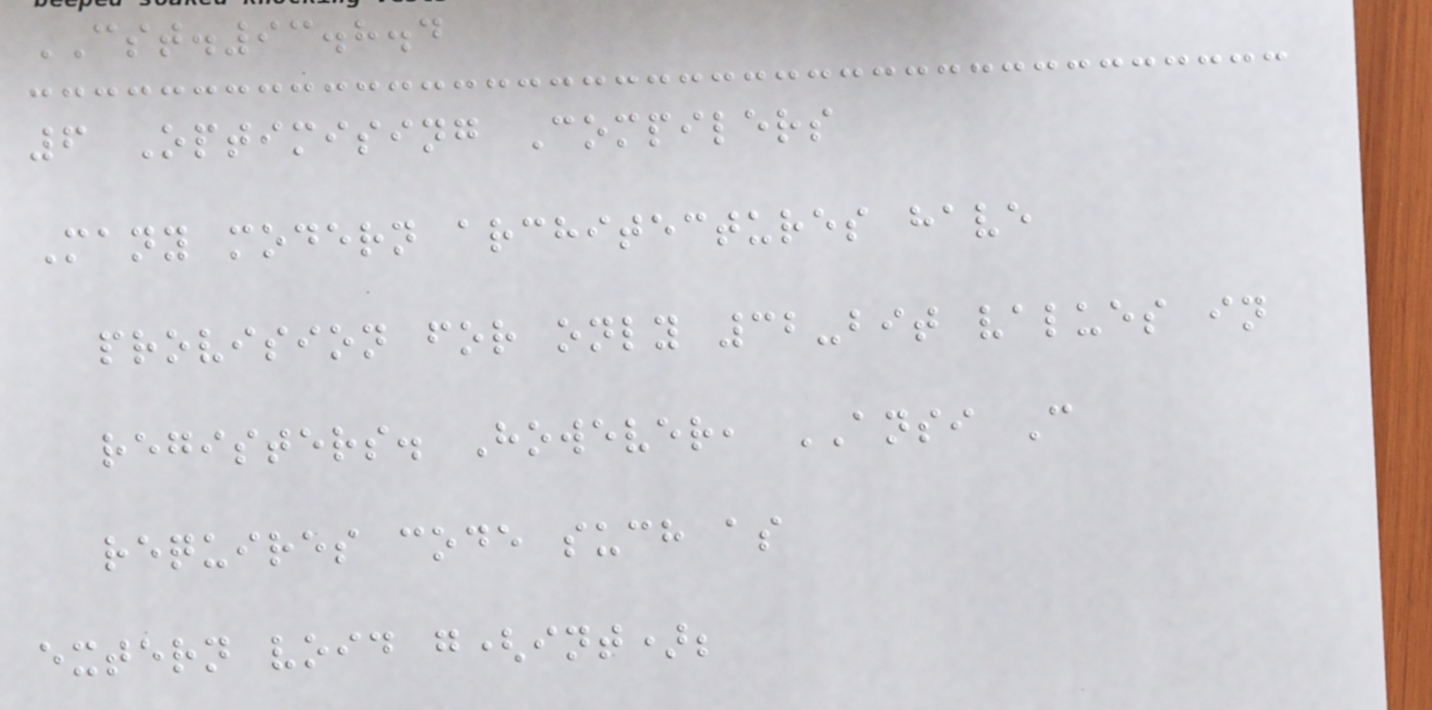CST.93.8.4
6 Optimising Compilers
Many modern architectures have
provision for only 32-bit values in
registers. However, ANSI C
requires code such as
extern void g(int);
